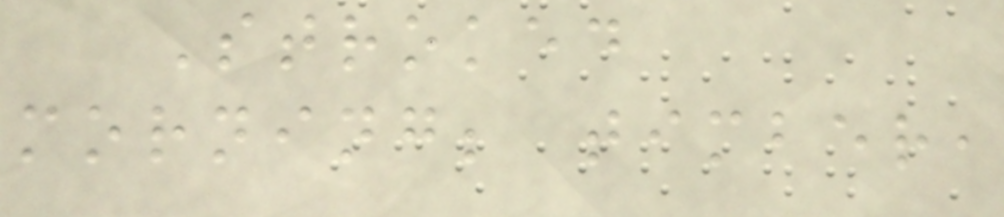Stroked
morning; timber,
